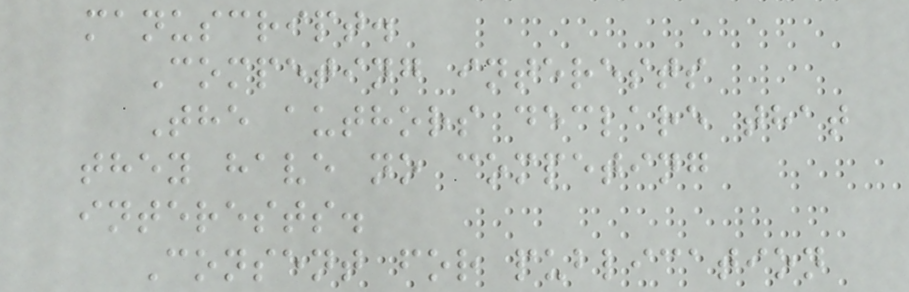manuscript.
Competing interests
The authors declare that
they have no competing
interests.
Consent for publication
